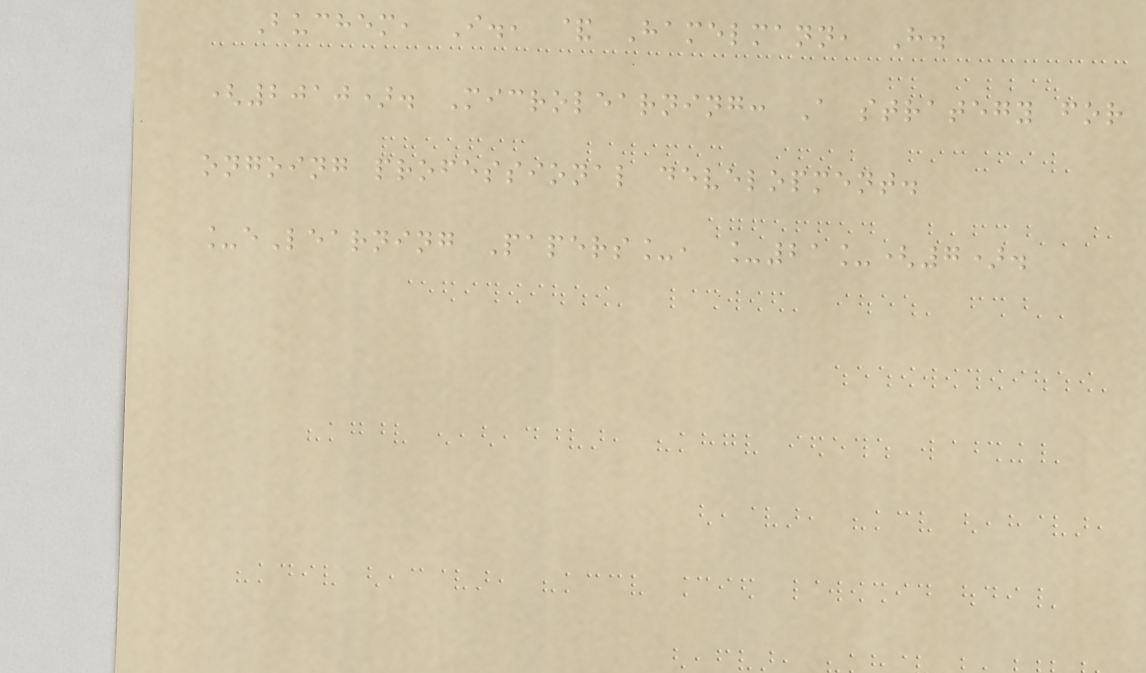Buchem, I., & Hamelmann, H.
(2010). Microlearning: A strategy for
ongoing professional development.
_eLearning Papers_, _21_(7).
